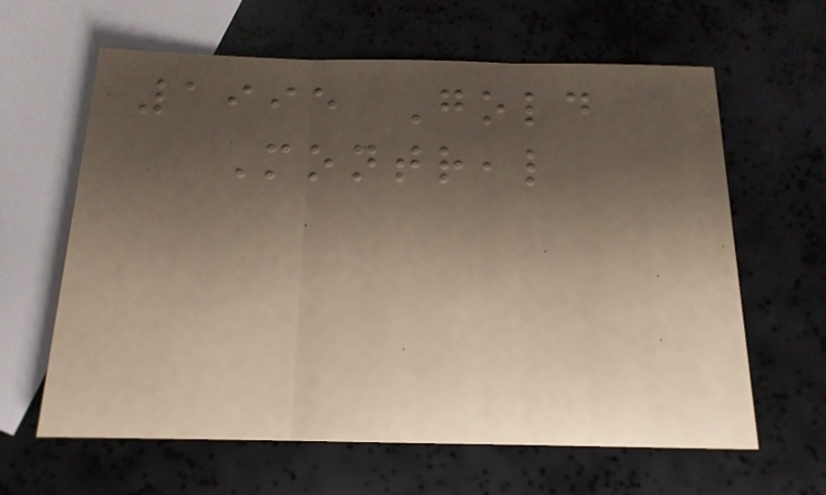1995 Gold
Montreal
